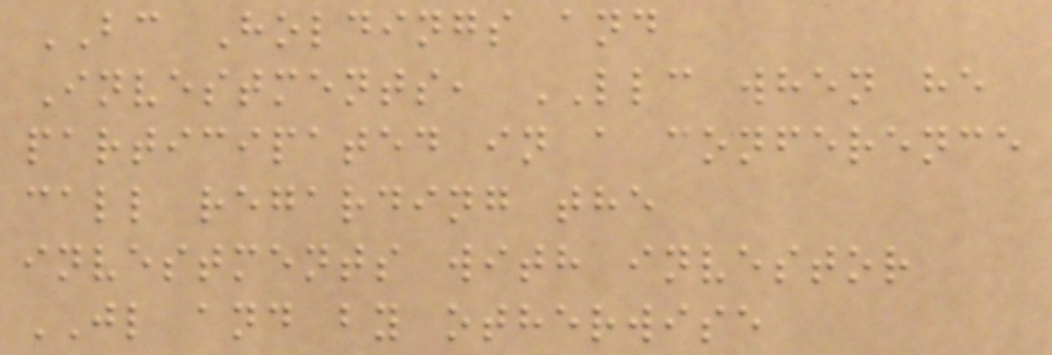BC Holdings and
Investments, LLC when he
participated in a conference
call regarding the
investments with investor
JL and by otherwise
